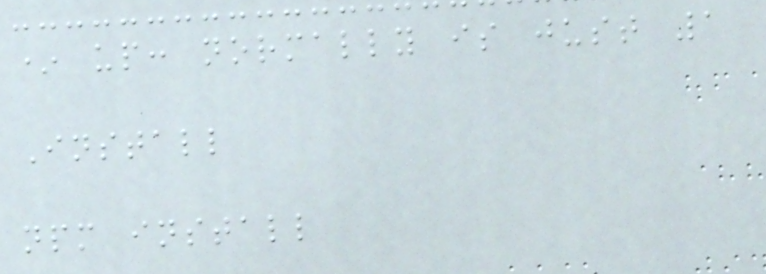* up: normally is just 1
Install
npm install
